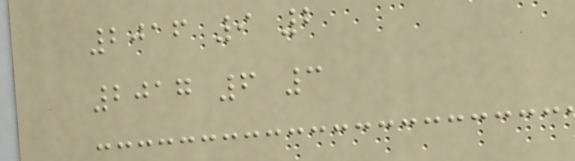2016 9 2
2017 6 3
